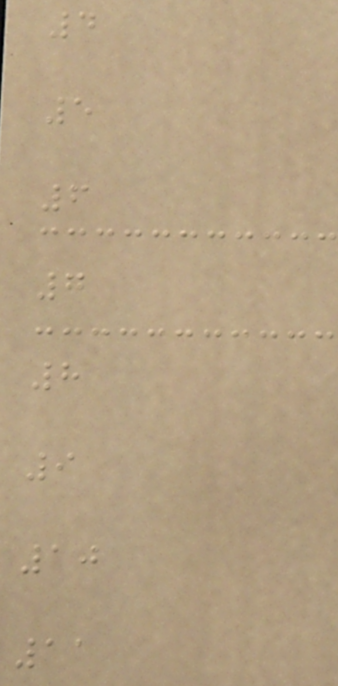4
5
6
7
8
9
10
11
